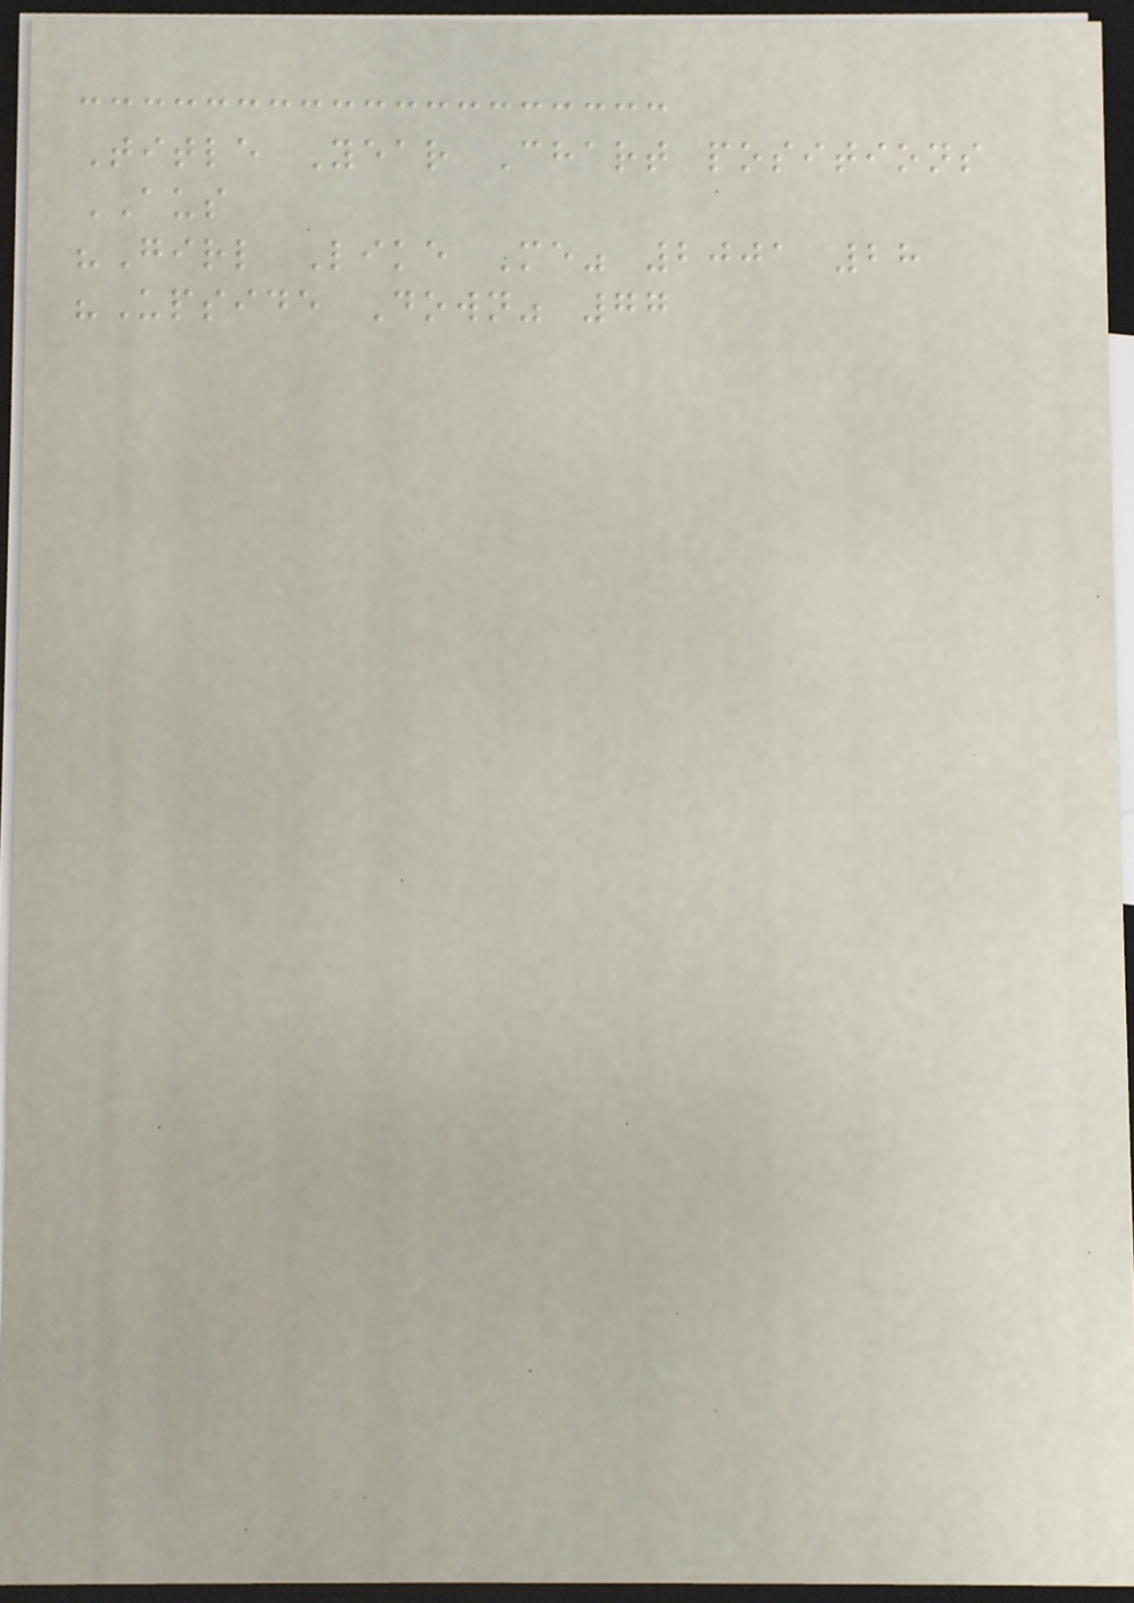Title Year Chart positions
AUS
"Girl Like Me" 2001 28
"Upside Down" 77
